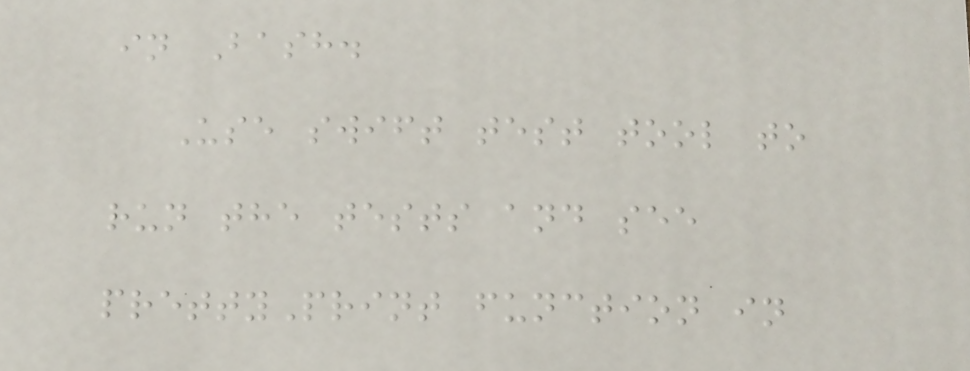in Bash.
Use swift test tool to
run the tests and see
prettyPrint function in
